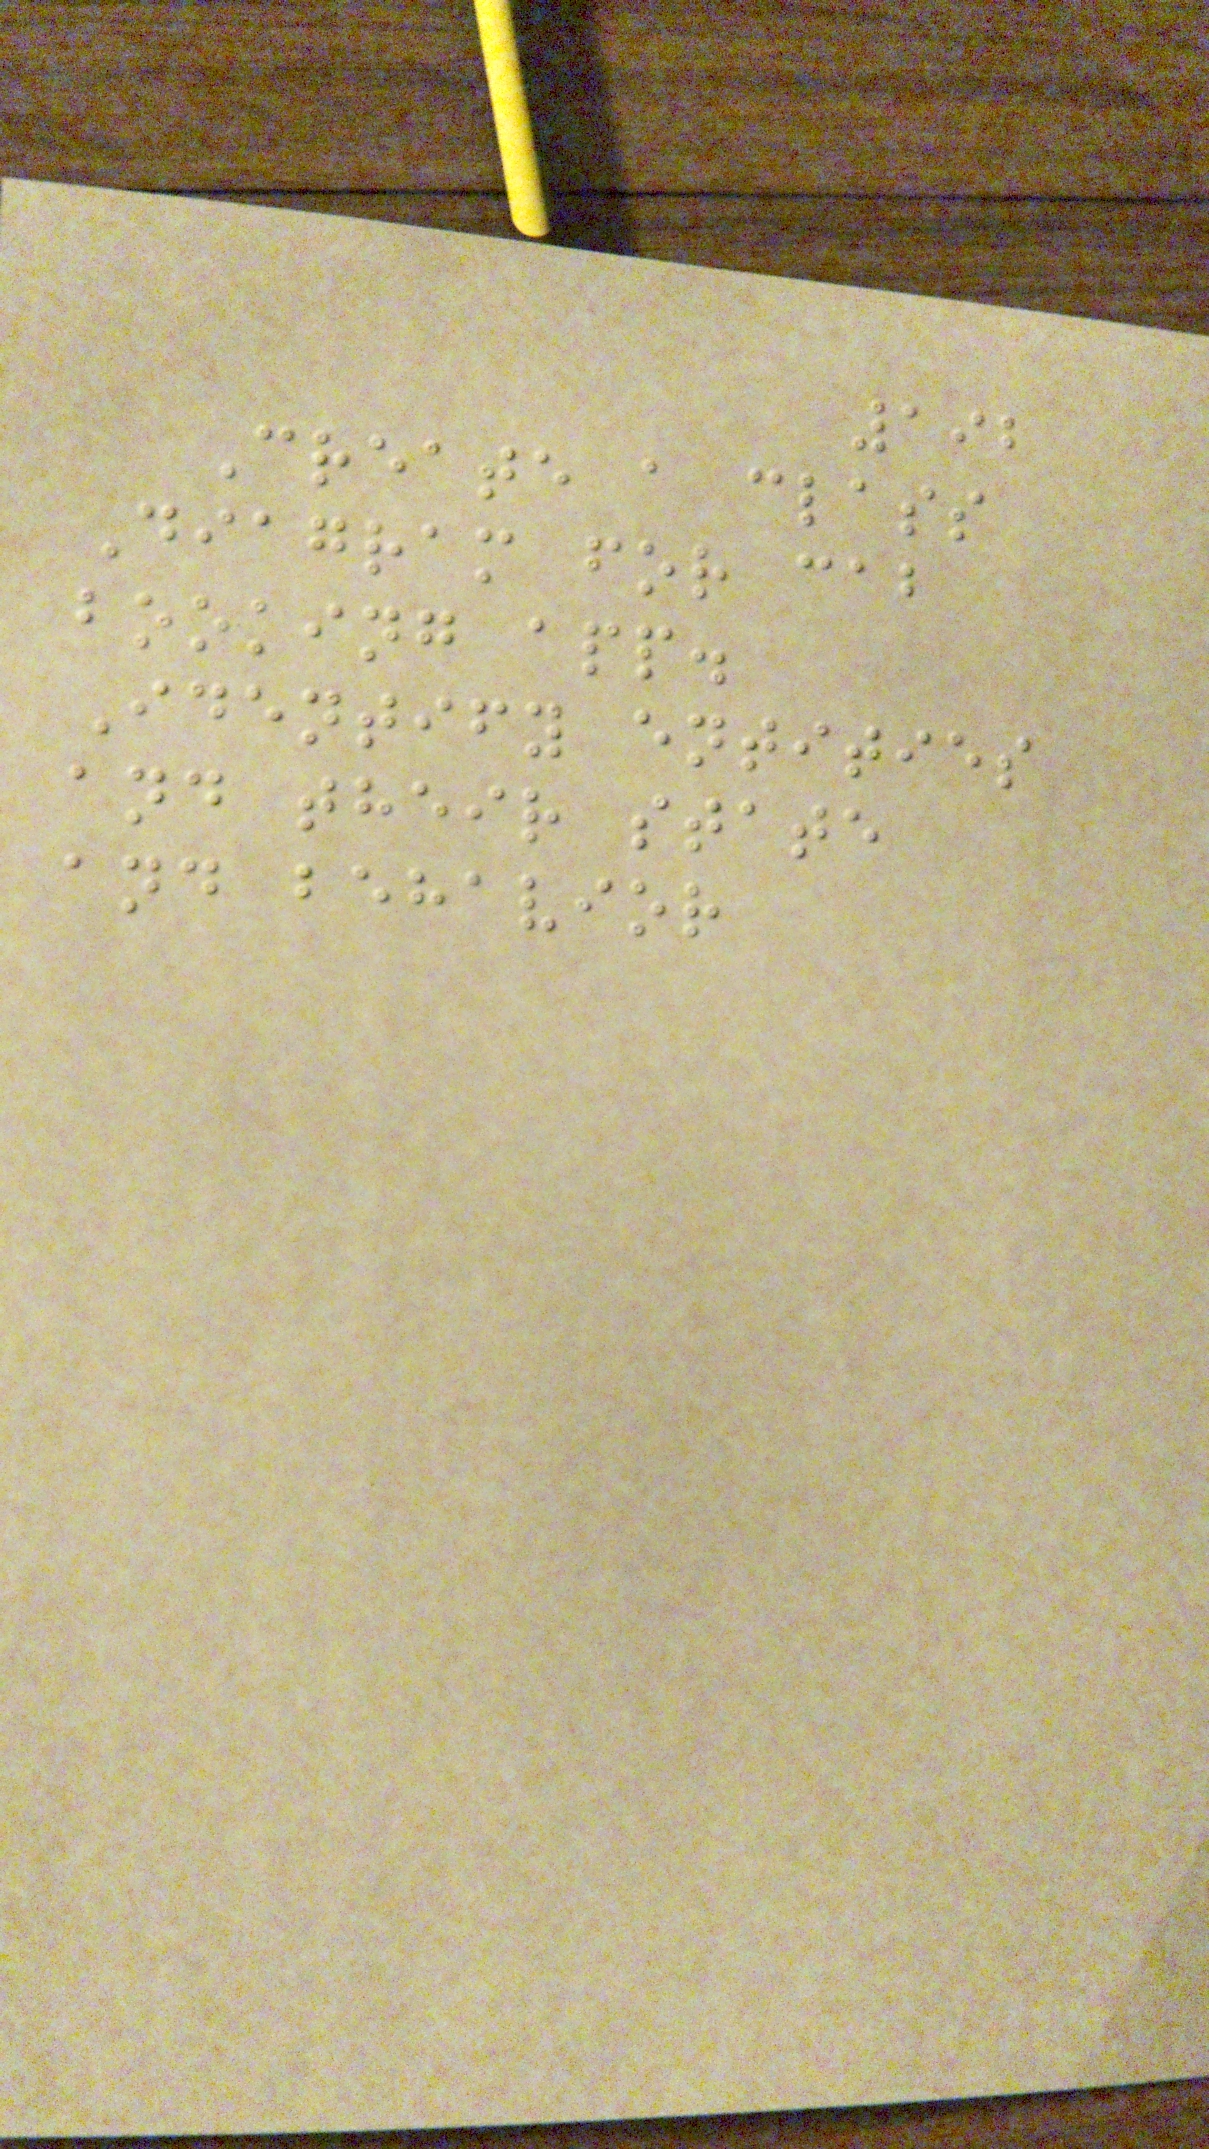192
Create a class
Diagram for cab
booking app.
Identify entities
and their state
and behavior
